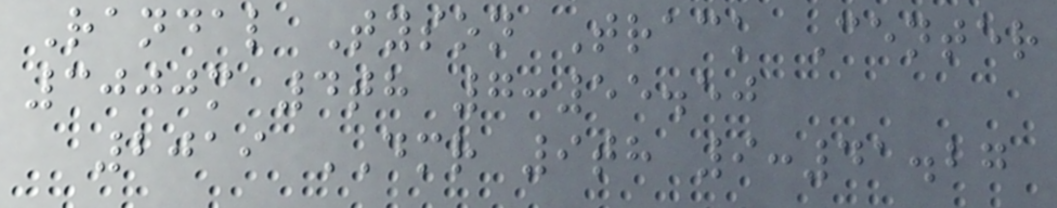Randal Tyson Track Center
3000m 4th 7:55.50
2019 DMR 9th 9:41.27
